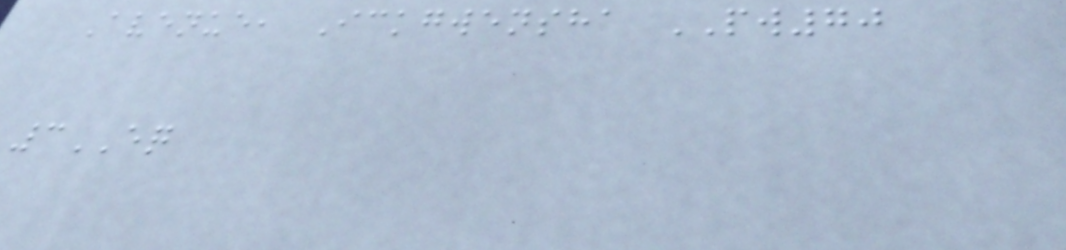Avenue, Ickgwensha PW70
3EQ
